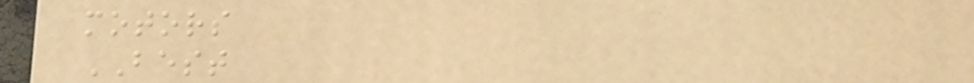motors
BEST
